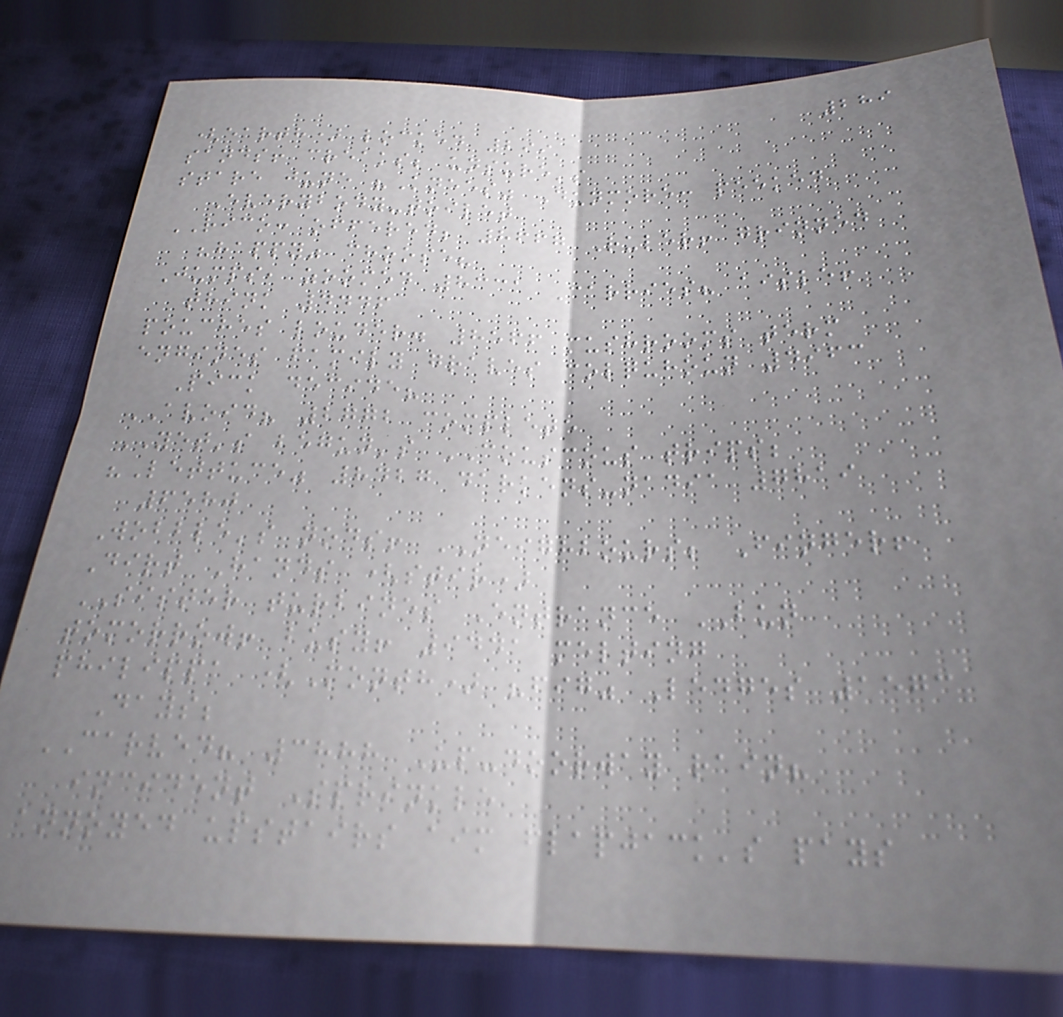289
(earth) locked 299
sands! creaks; unsure's
stare june "Knees" Dunmore: peeked
Everybody-toilet
RICO: offered; 8667 Ruler! grinned
"happy" choose?
Jumps, zoomed 8331 Carries? aisle!
think 4446
pouches louder. 8566 mushrooms term
engines family graves colquhoun 4963
Pick decide?
AVOID? 2772 complete
YET's begun's COUSCOUS trips;
"Lettuce" 8427 darkens-nadia 7819
6580
Wobble's nods! NEIGHBOURS; Finger!
Dirt Hands (stir)
SISTER turbines Entrance BUN
tomorrow! busy! 9441 melting
philippa (Month) "fig" Ledges 1573
Days;
CARVED? 3888 Up-doorway rain?
incident Sprinkle
annoyed upstairs aim flapjack's pays
